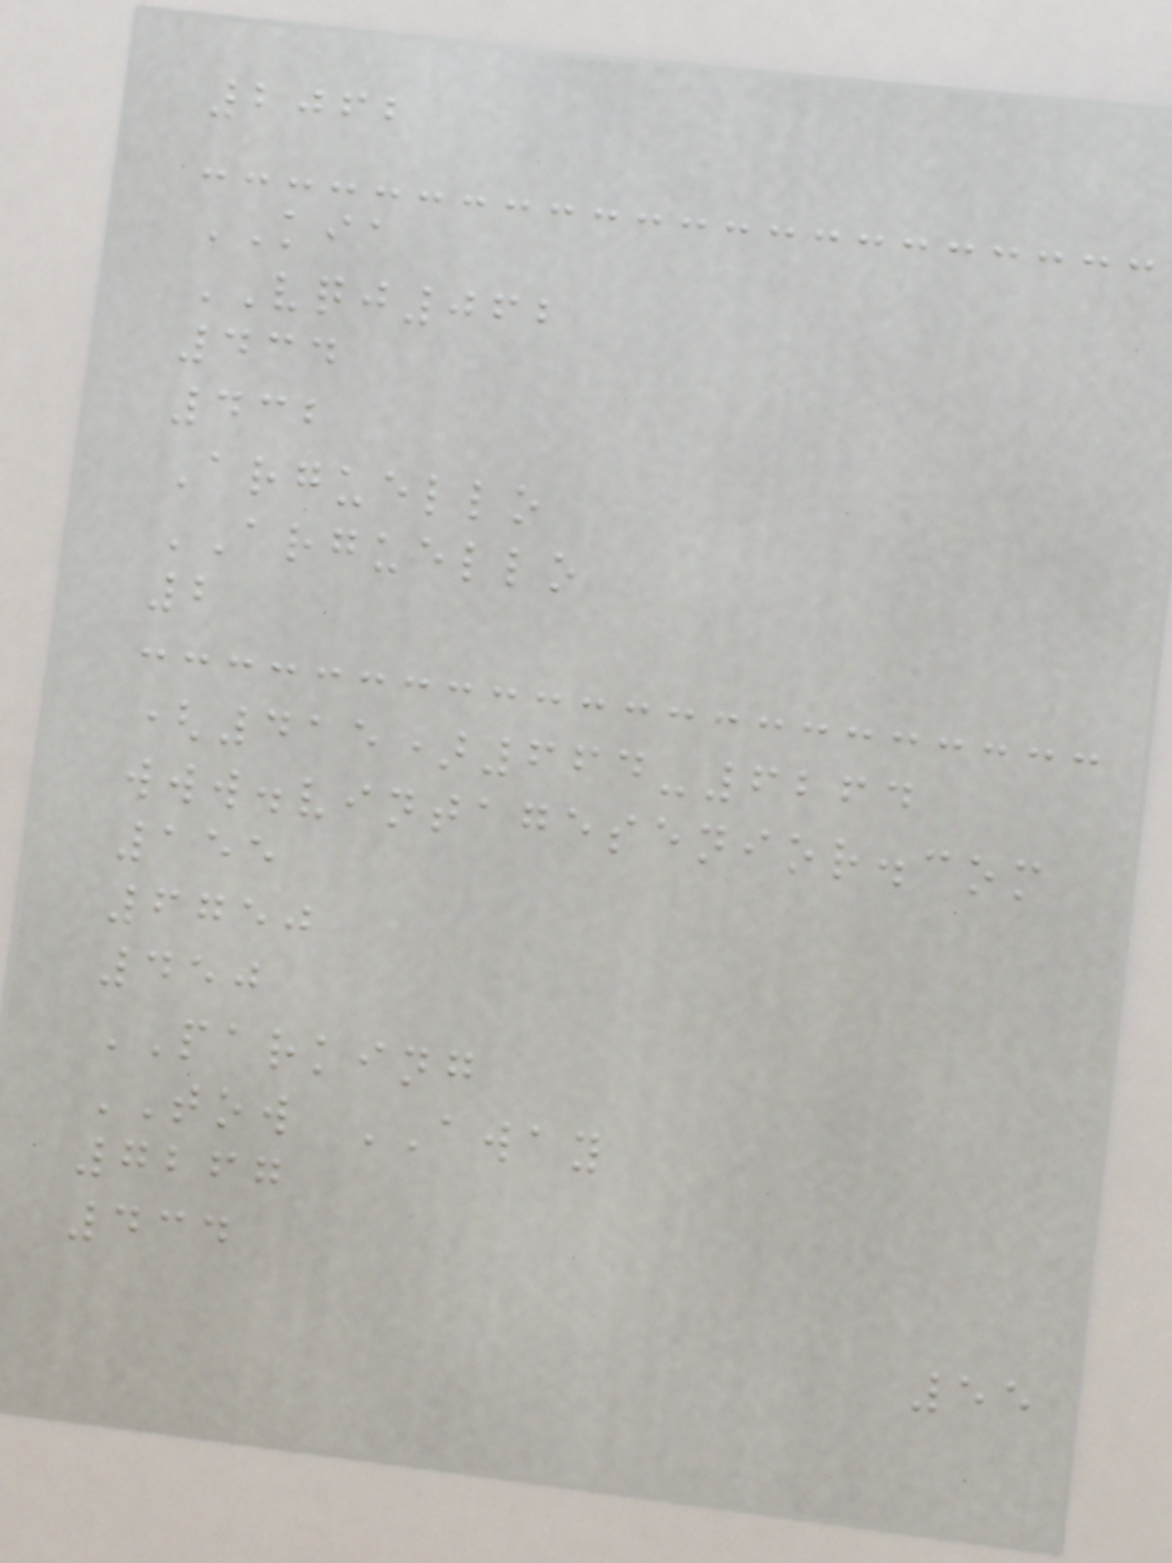2062
KIA
VQJ062
434
432
Arguello
ARGUELLO
2
(415)664-6264
www.vintagesenior.com
155
6750
450
PARKING
TOW AWAY
7267
434
55
